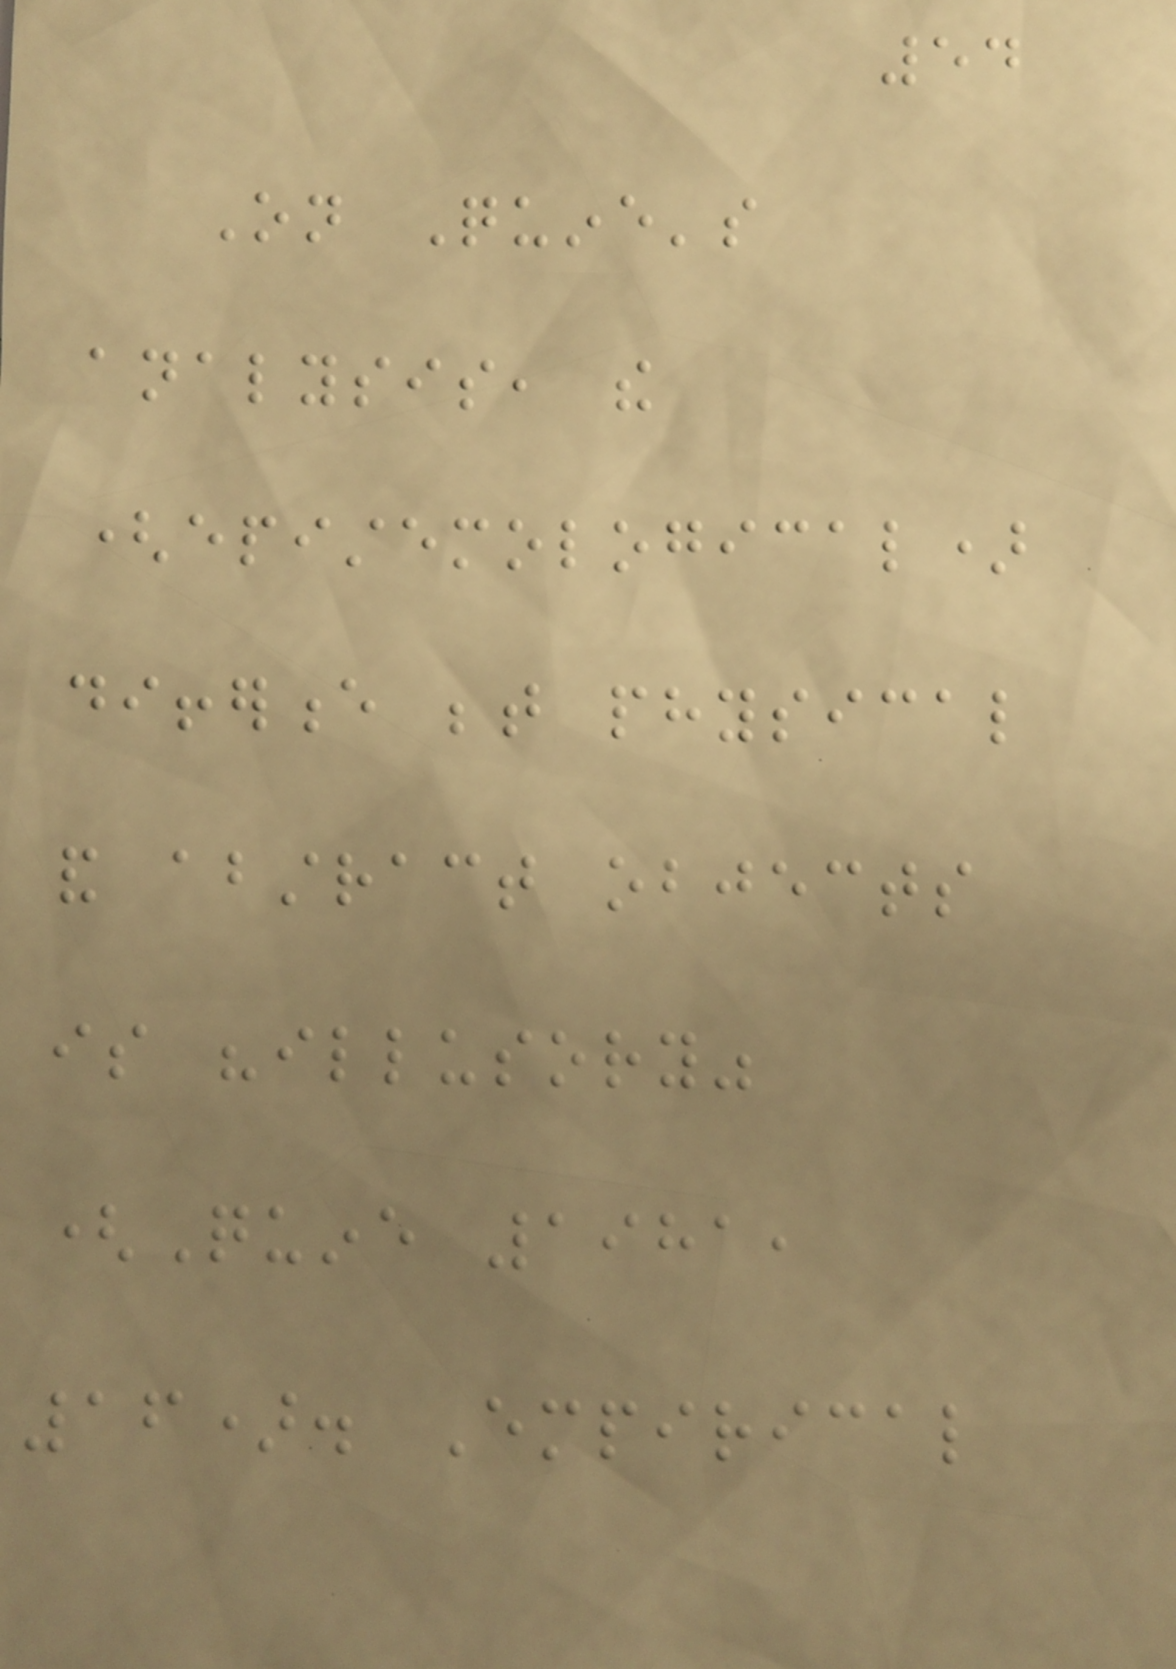54
On Quine's
analysis, the
(epistemological)
difference between physical
and abstract objects
is "illusory"
(Quine 1981,
16). Empirical
